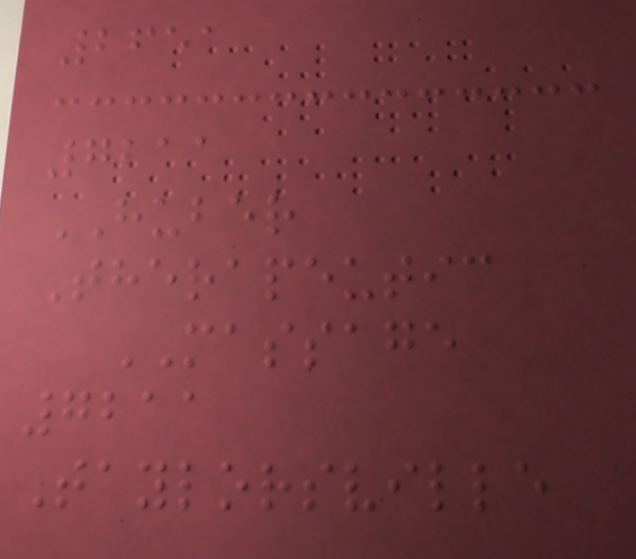2651
7211
HUBER
Therapeutic
MASSAGE
7211
Taylorsville
